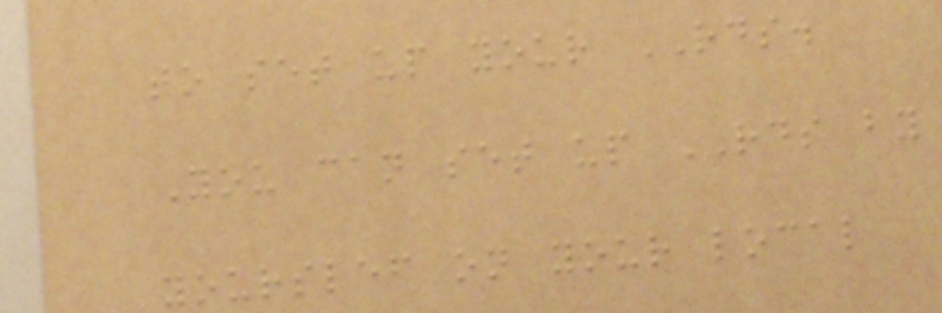to set up your RDS.
You can set up RDS by
yourslef on your local
